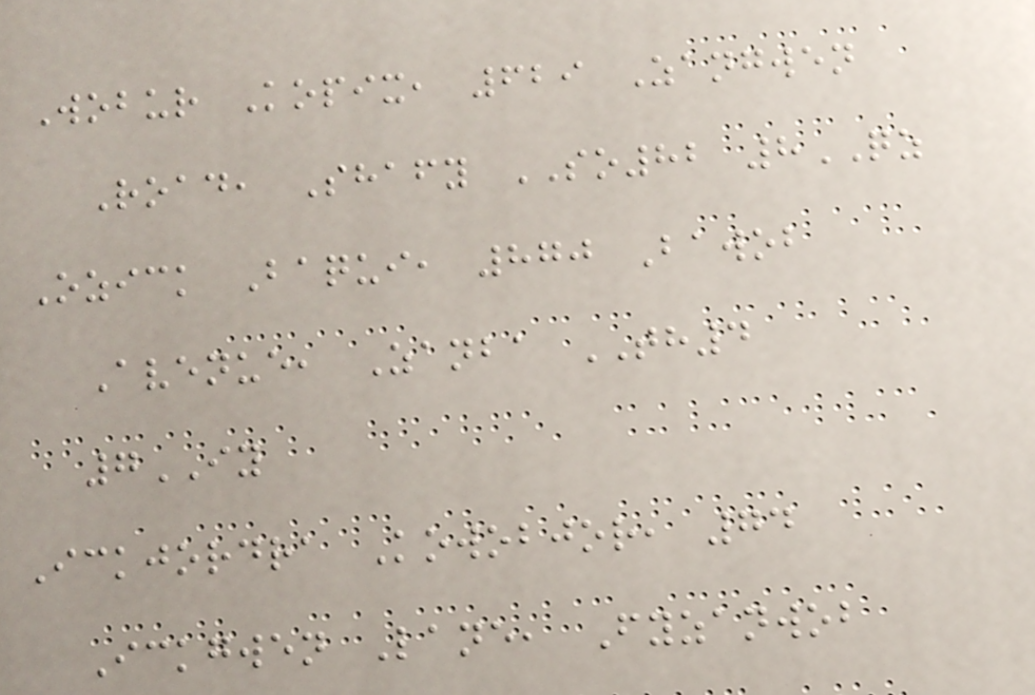Wobur Kopix, 629 Zangwen
Road, Shafy SO82 8QZ
Ozick Baqui, 870 Bawob
Avenue, Zanba TH4
7IY
Ickjordra Kowobjor, 74
Ickgwen Lane, Fyzanwob
